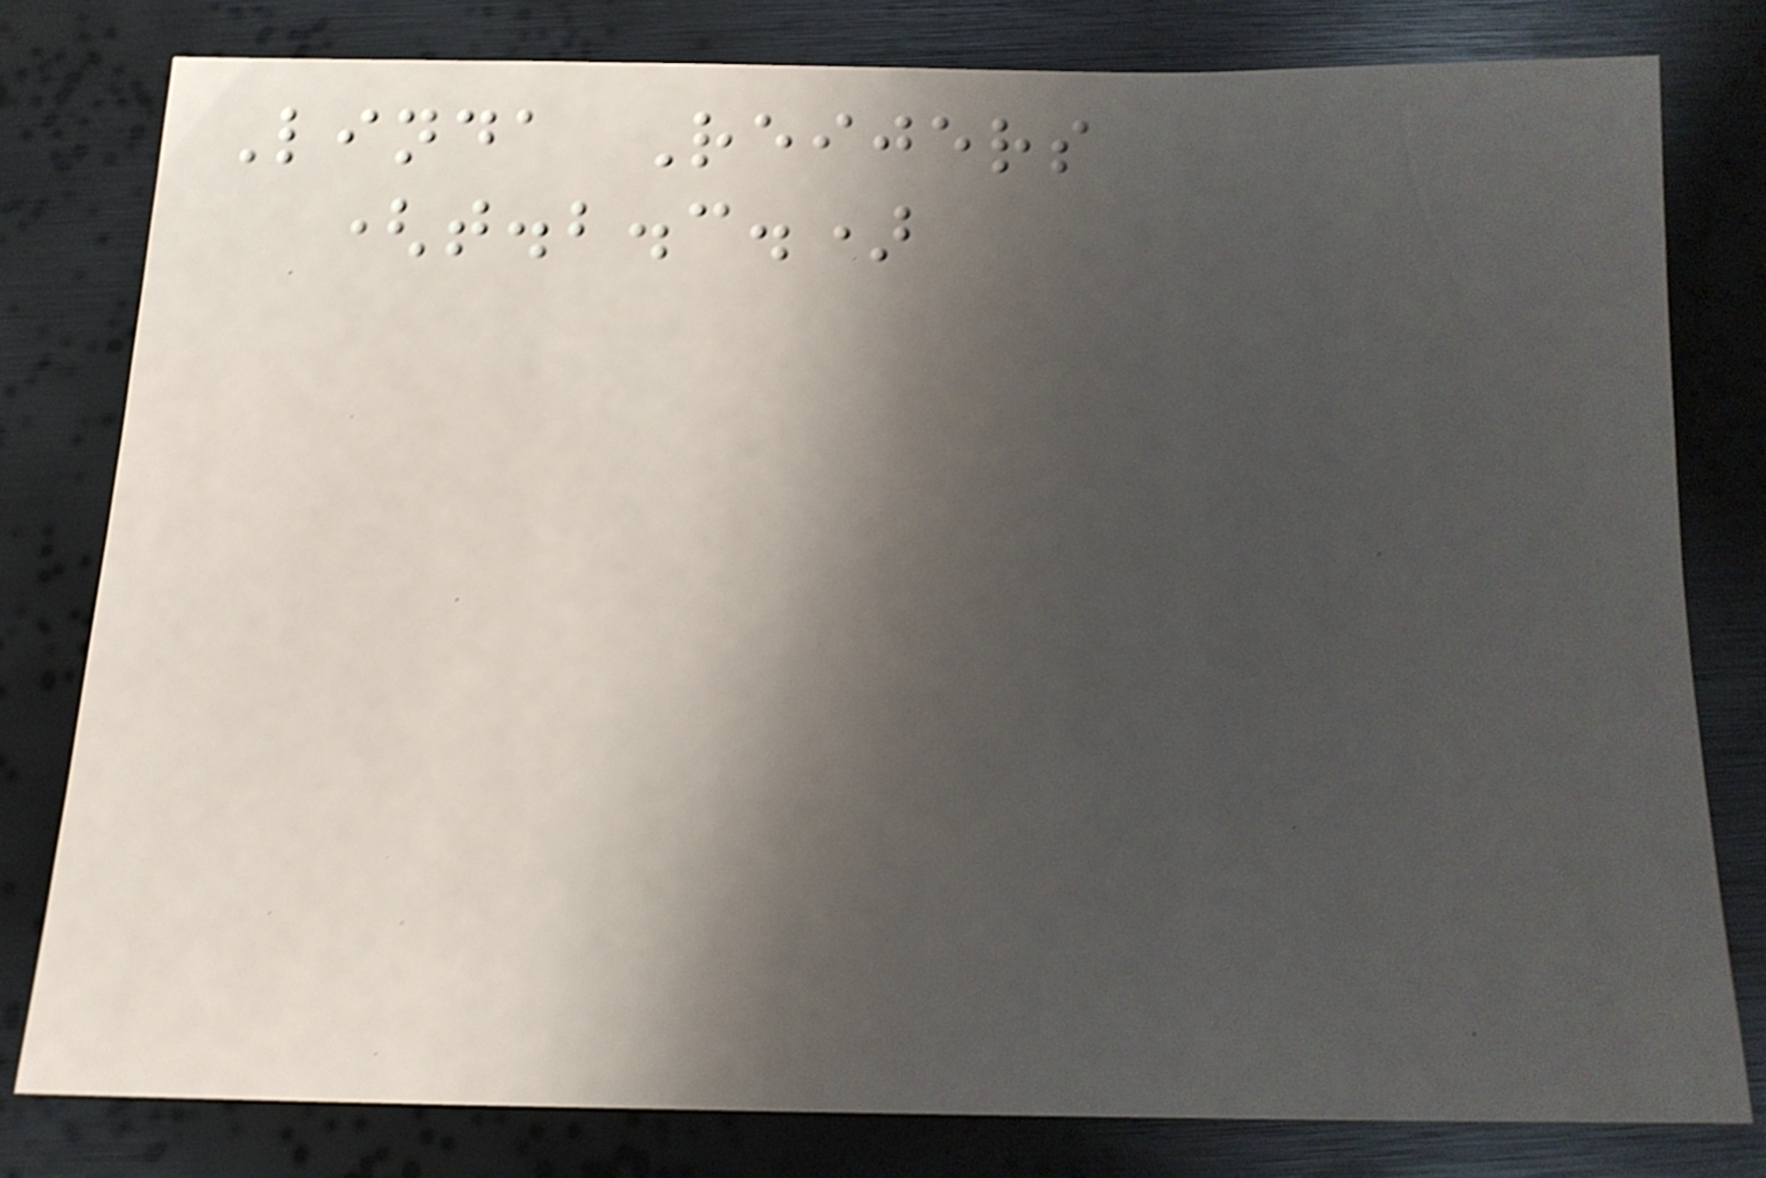Linda Reijers
(t.b.c.)
